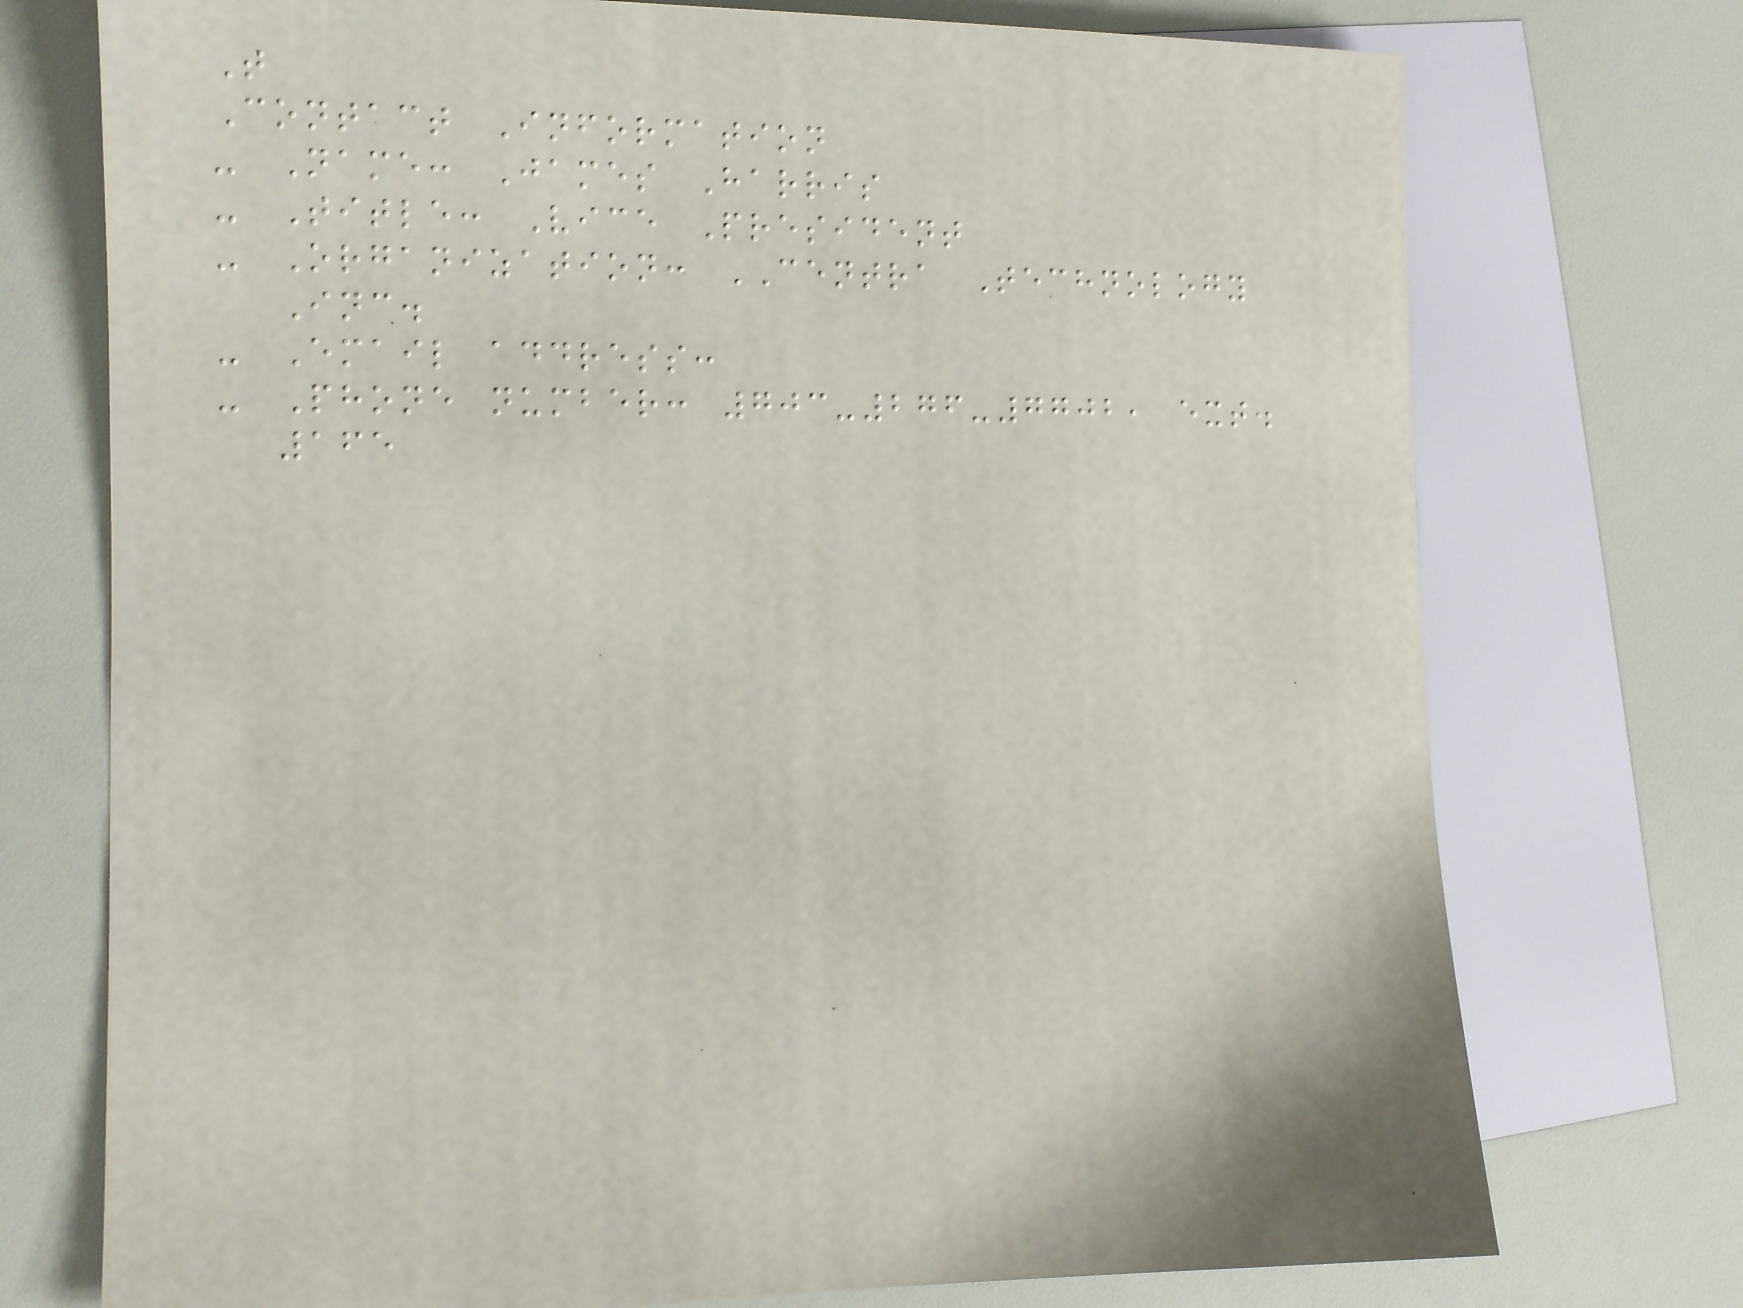T
Contact Information
- Name: James Harris
- Title: Vice President
- Organization: CENTRA Technology
Inc.
- Email address:
- Phone number: 703-276-7702, ext.
165
